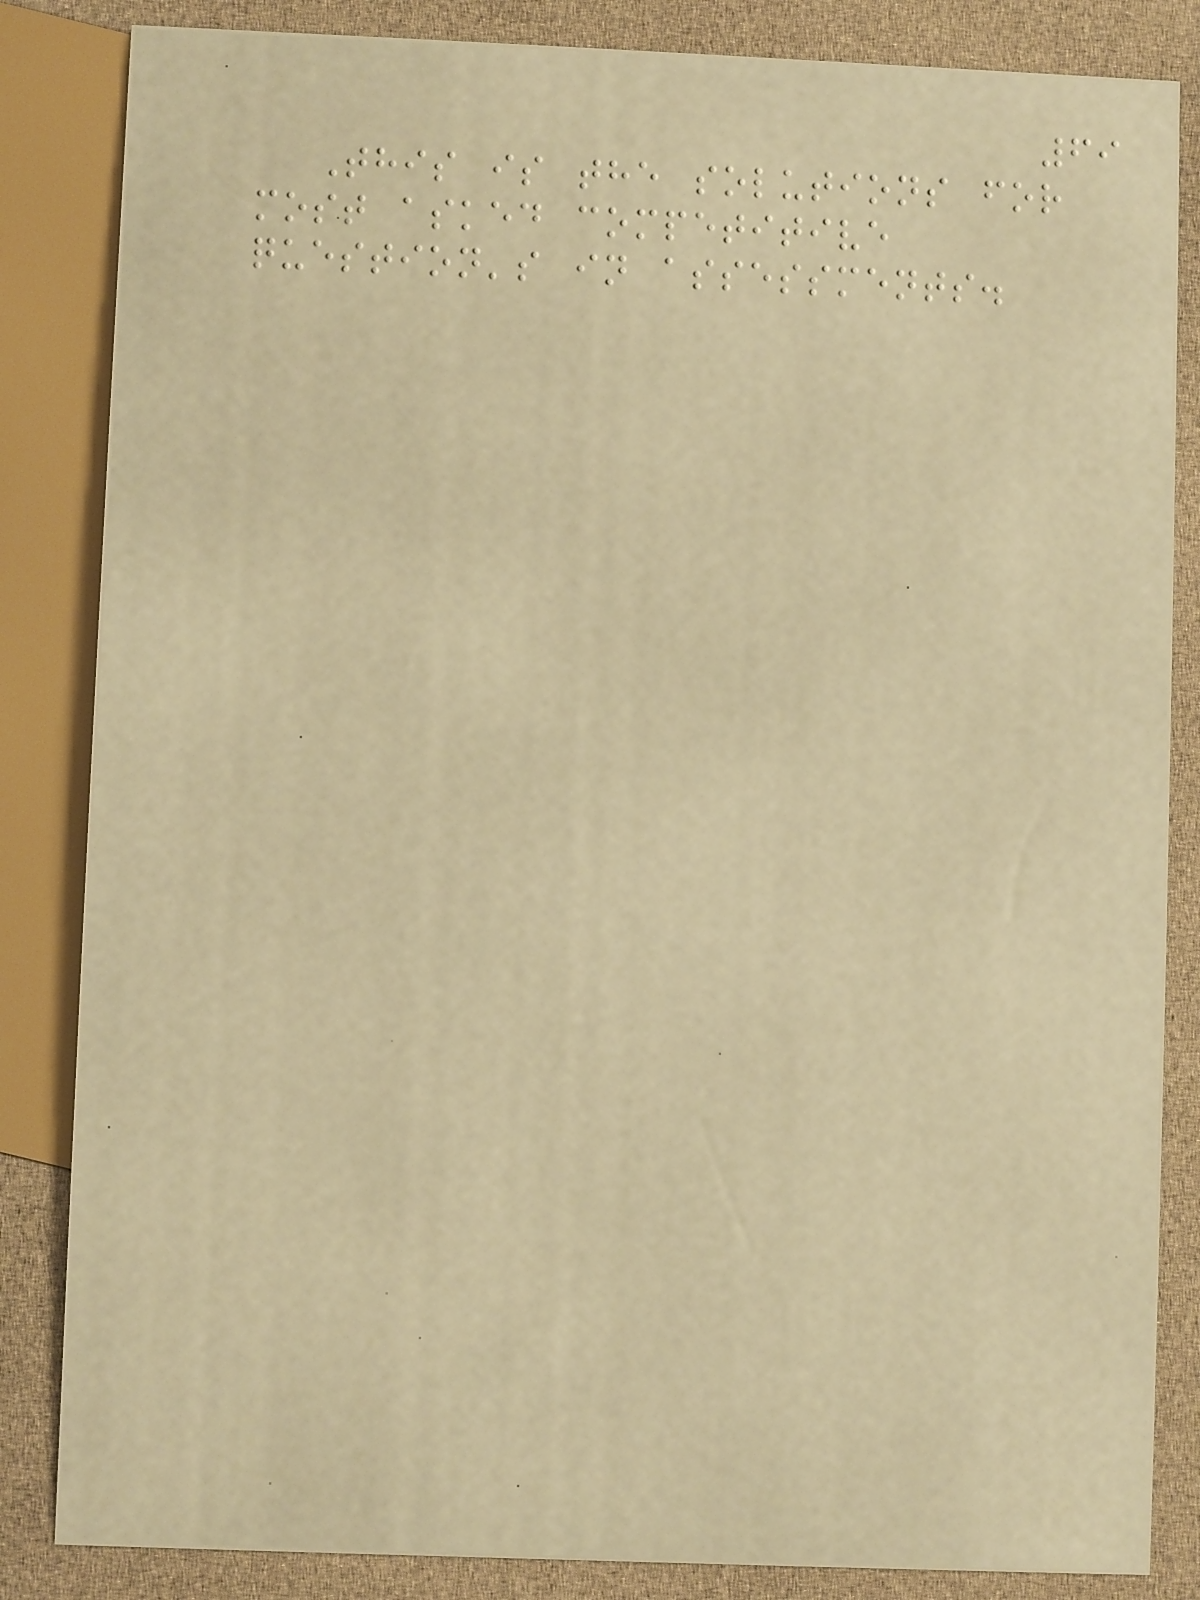69
This is the solutions for
most asked competitive
question's in assessments.
